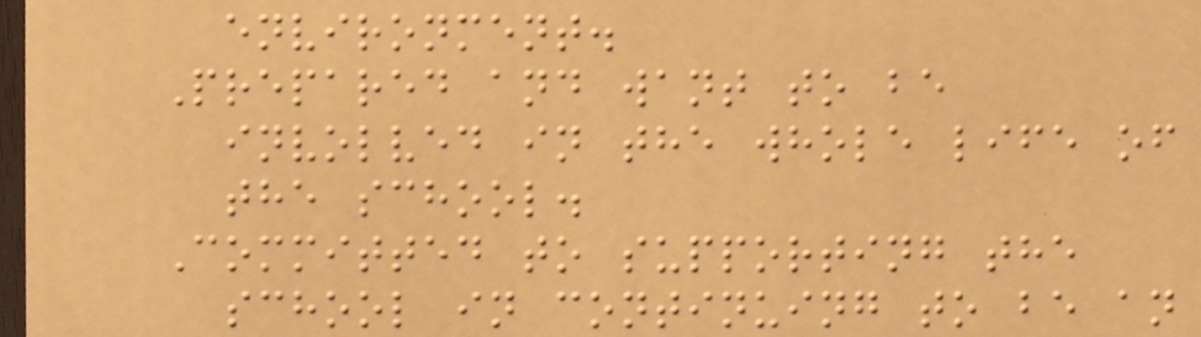environment.
Prepared and want to be
involved in the whole life of
the school.
Committed to supporting the
school in continuing to be an
